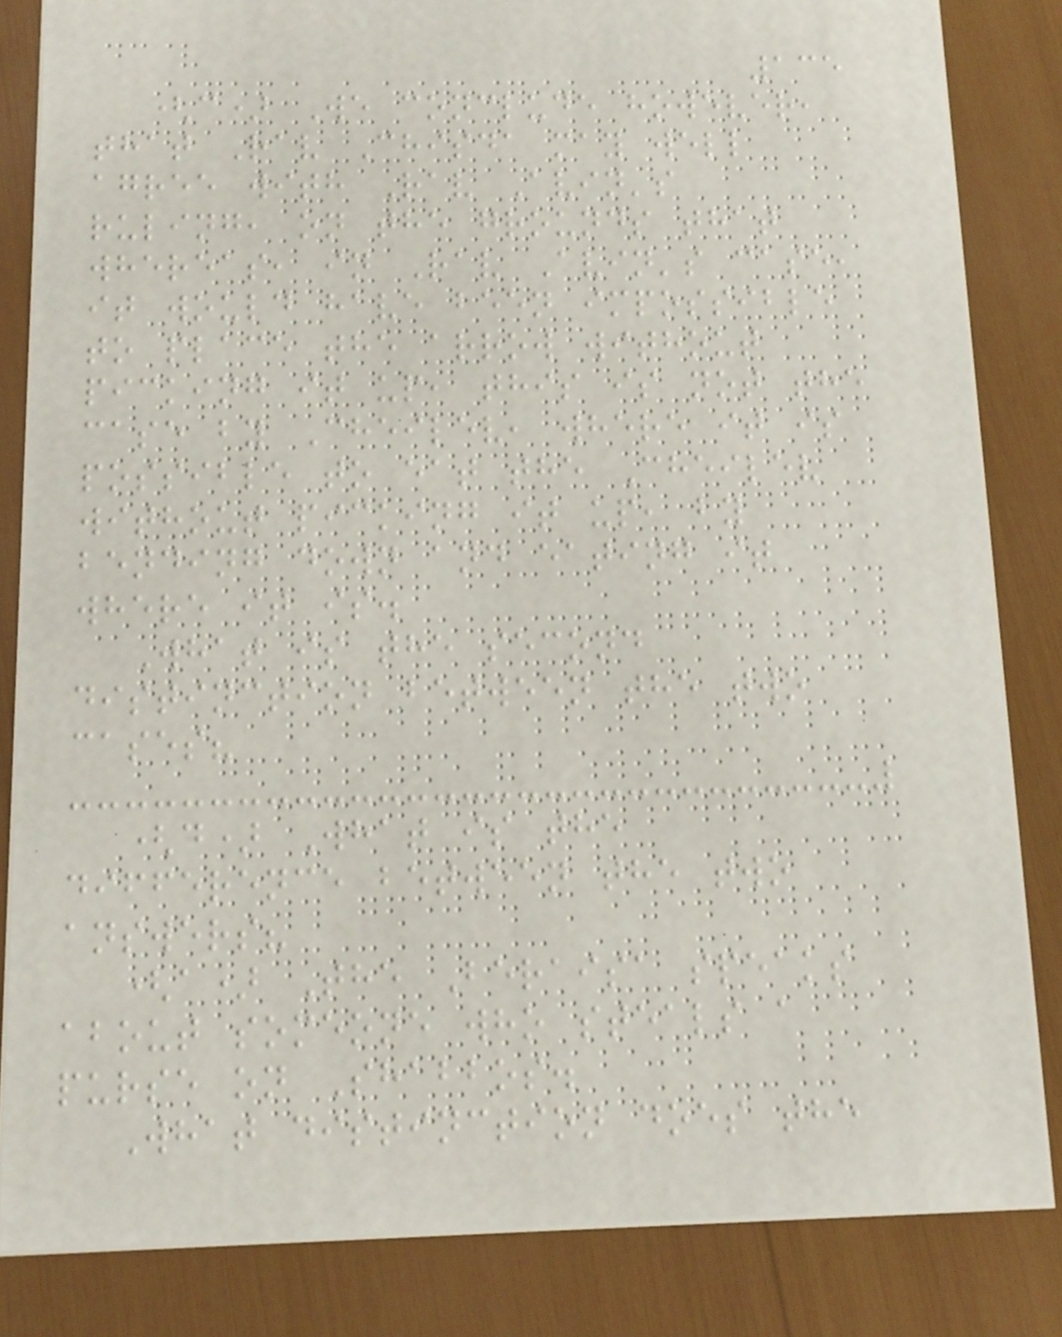135
(c) We conclude however,
that Rav Chisda may well
agree with Rav Avin's
ruling, on the grounds that
whereas, in Rav Avin's case,
it would have been impossible
to place the arrow without
picking it up, this is not the
case by Cheilev, where it is
possible to eat the Cheilev
without picking it up, by
bending down and eating it
where it is.
What is the second
distinction between the two
cases?
(d) What is the
difference between the two
answers?
(a) The Beraisa speaks
about someone who steals a
purse on Shabbos.
What distinction does the
